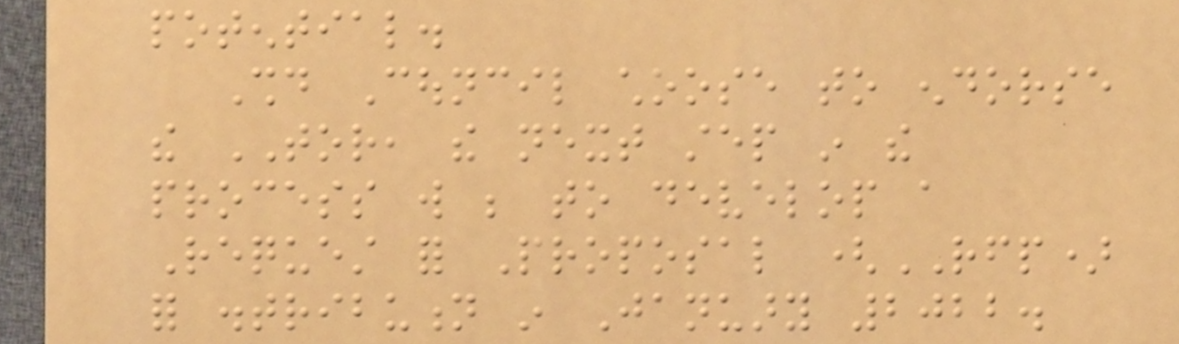potential.
Should Council choose to endorse
the TOR, the next step in the
process will be to develop a
Request for Proposal (RFP)
for distribution in January 2022.
